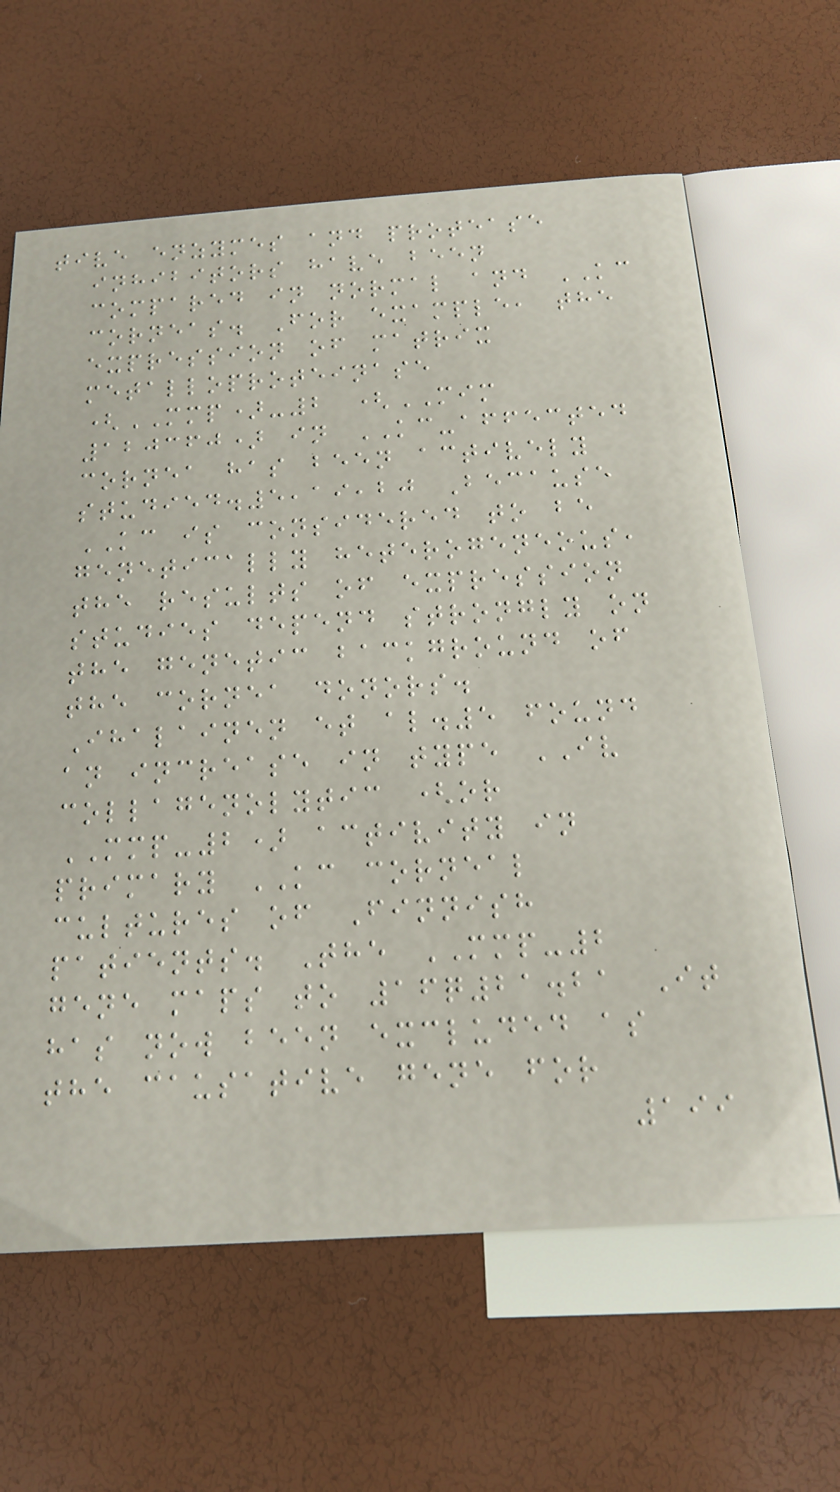tive enzymes and protease
inhibitors have been
compared in normal and KC
corneas. For example, the
expression of matrix
metalloproteinase
(MMP)-2 (MIM
120360) in KC-affected
cornea has been actively
studied.5,19,20 Because
KC is considered to be
genetically heterogeneous,
the results of expression
studies depend strongly on
the genetic background of
the cornea donors.
Ihalainen et al.5 found
an increase in type IV
collagenolytic (or
MMP-2) activity in
primary KC corneal
cultures of Finnish
patients. The MMP-2
gene maps to 16q21.21 It
has now been excluded as
the causative gene for
199
